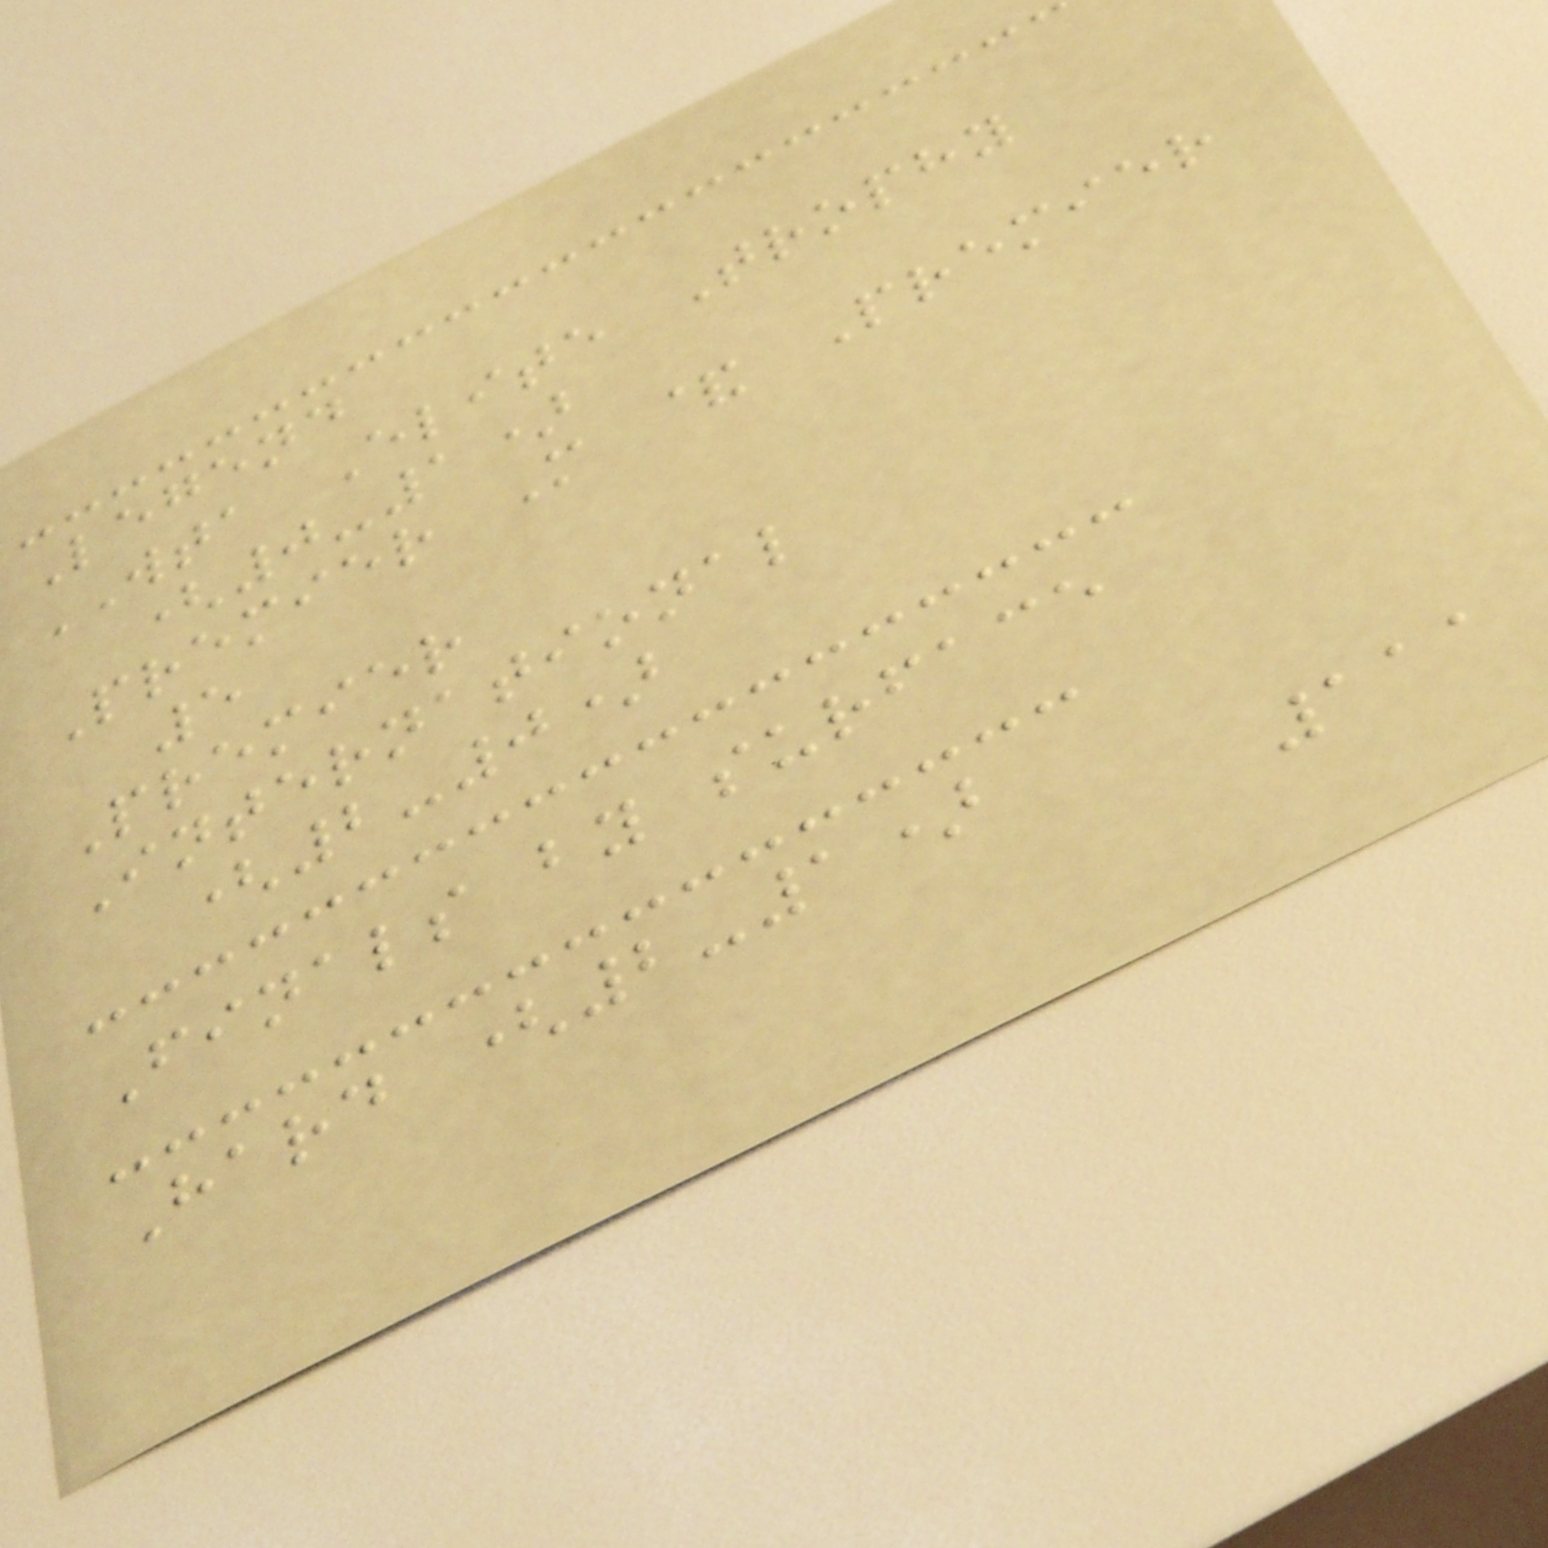Legend
WTA Elite Trophy
(0-1)
Premier M & Premier
5
Premier
International
(2-0)
Finals by surface
Hard (2-1)
111
